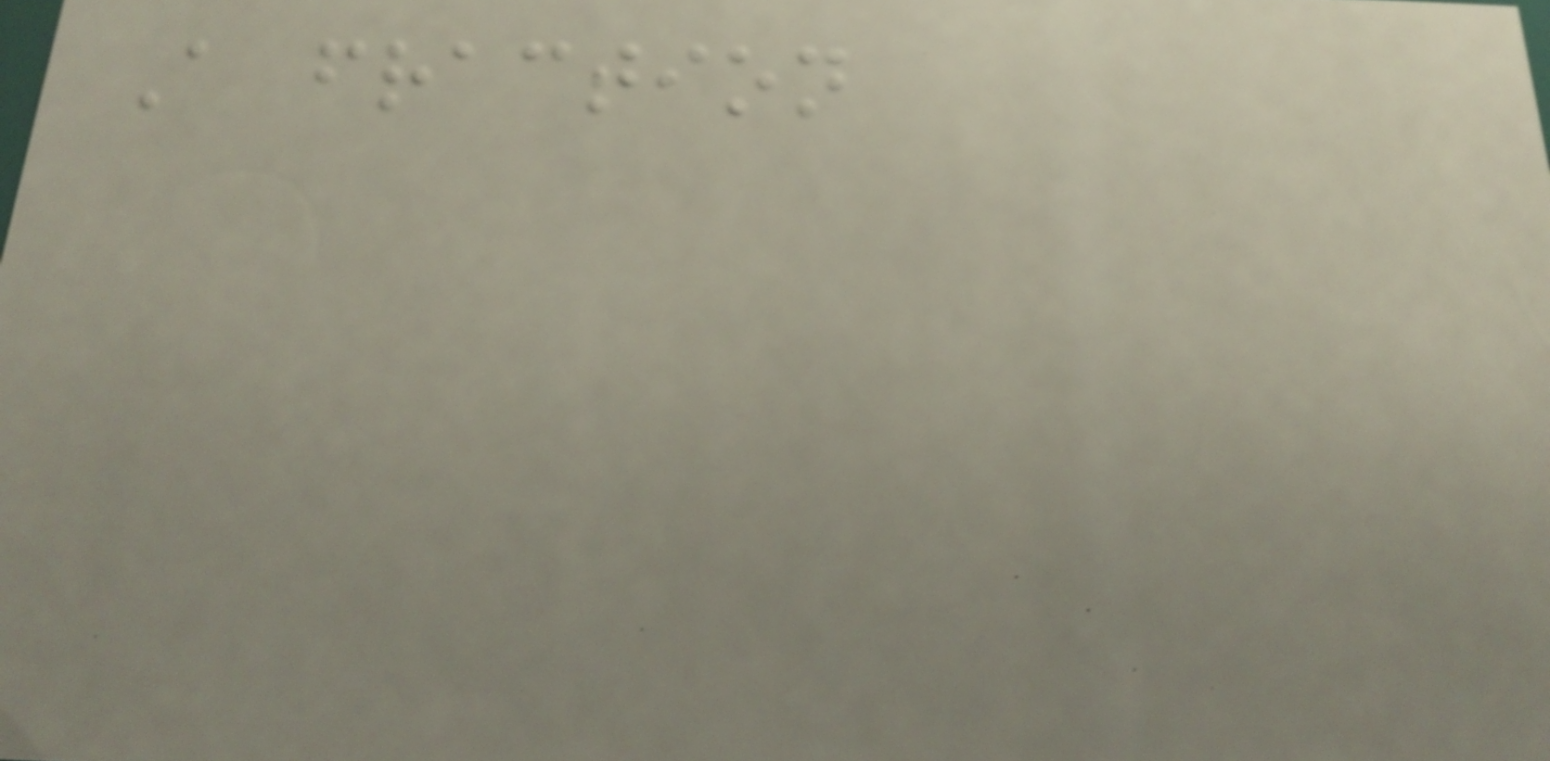A fraction
